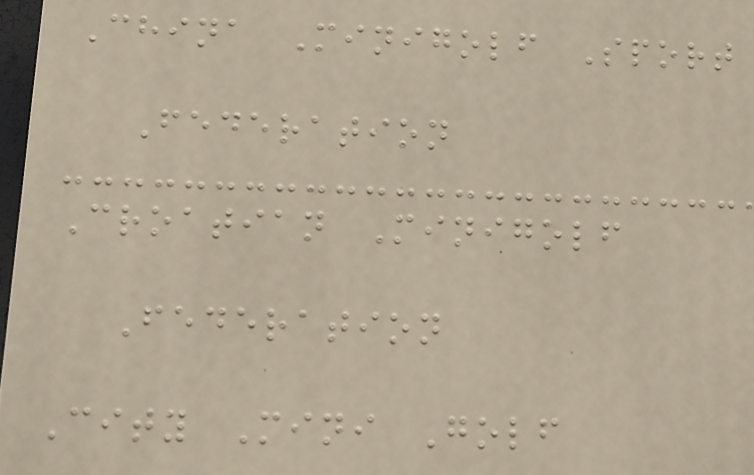China Minigolf Sport
Federation
Croatian Minigolf
Federation
City Mini Golf
